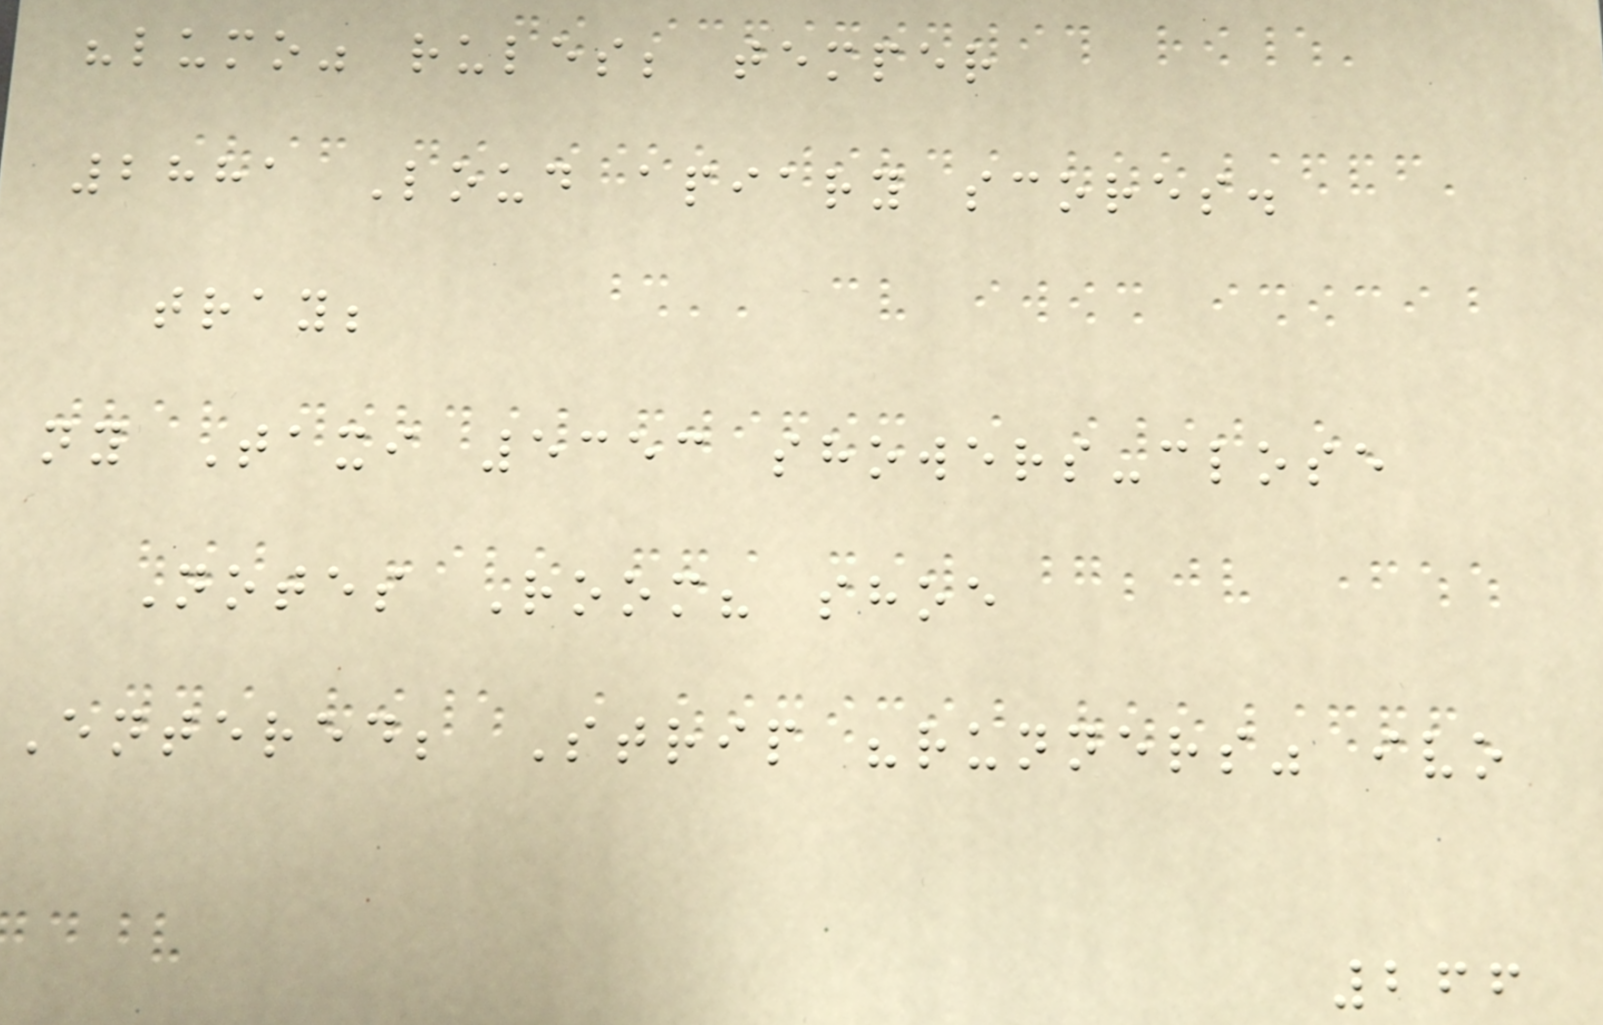"lumo" rules; temper
2881 Loud apiary scores.
tray;
ny Taxi 5353 showers-close
Notes Room? shoe
Entered; Strip "runners" ivo
266
